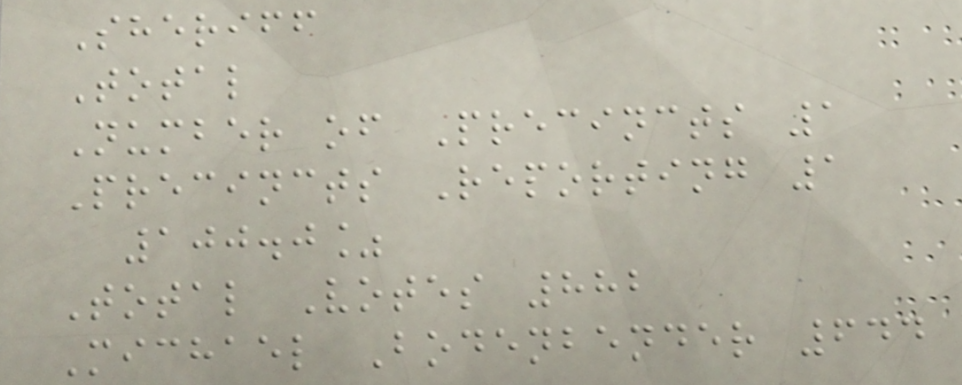Sheriff
Total
Number of Precincts 1
Precincts Reporting 1
100.0%
Total Votes 882
Michael Bodenbender 644
